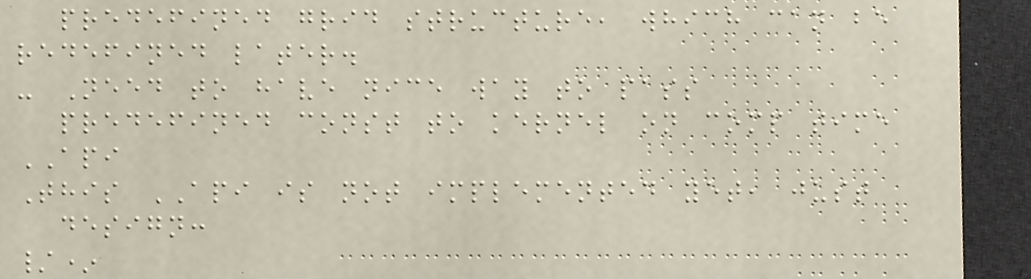predefined grid structure, which can be
redefined later.
- Need to have nice way to pass
predefined const to kernel on comp time
API
This API is not implemented yet, just
design:
/*
